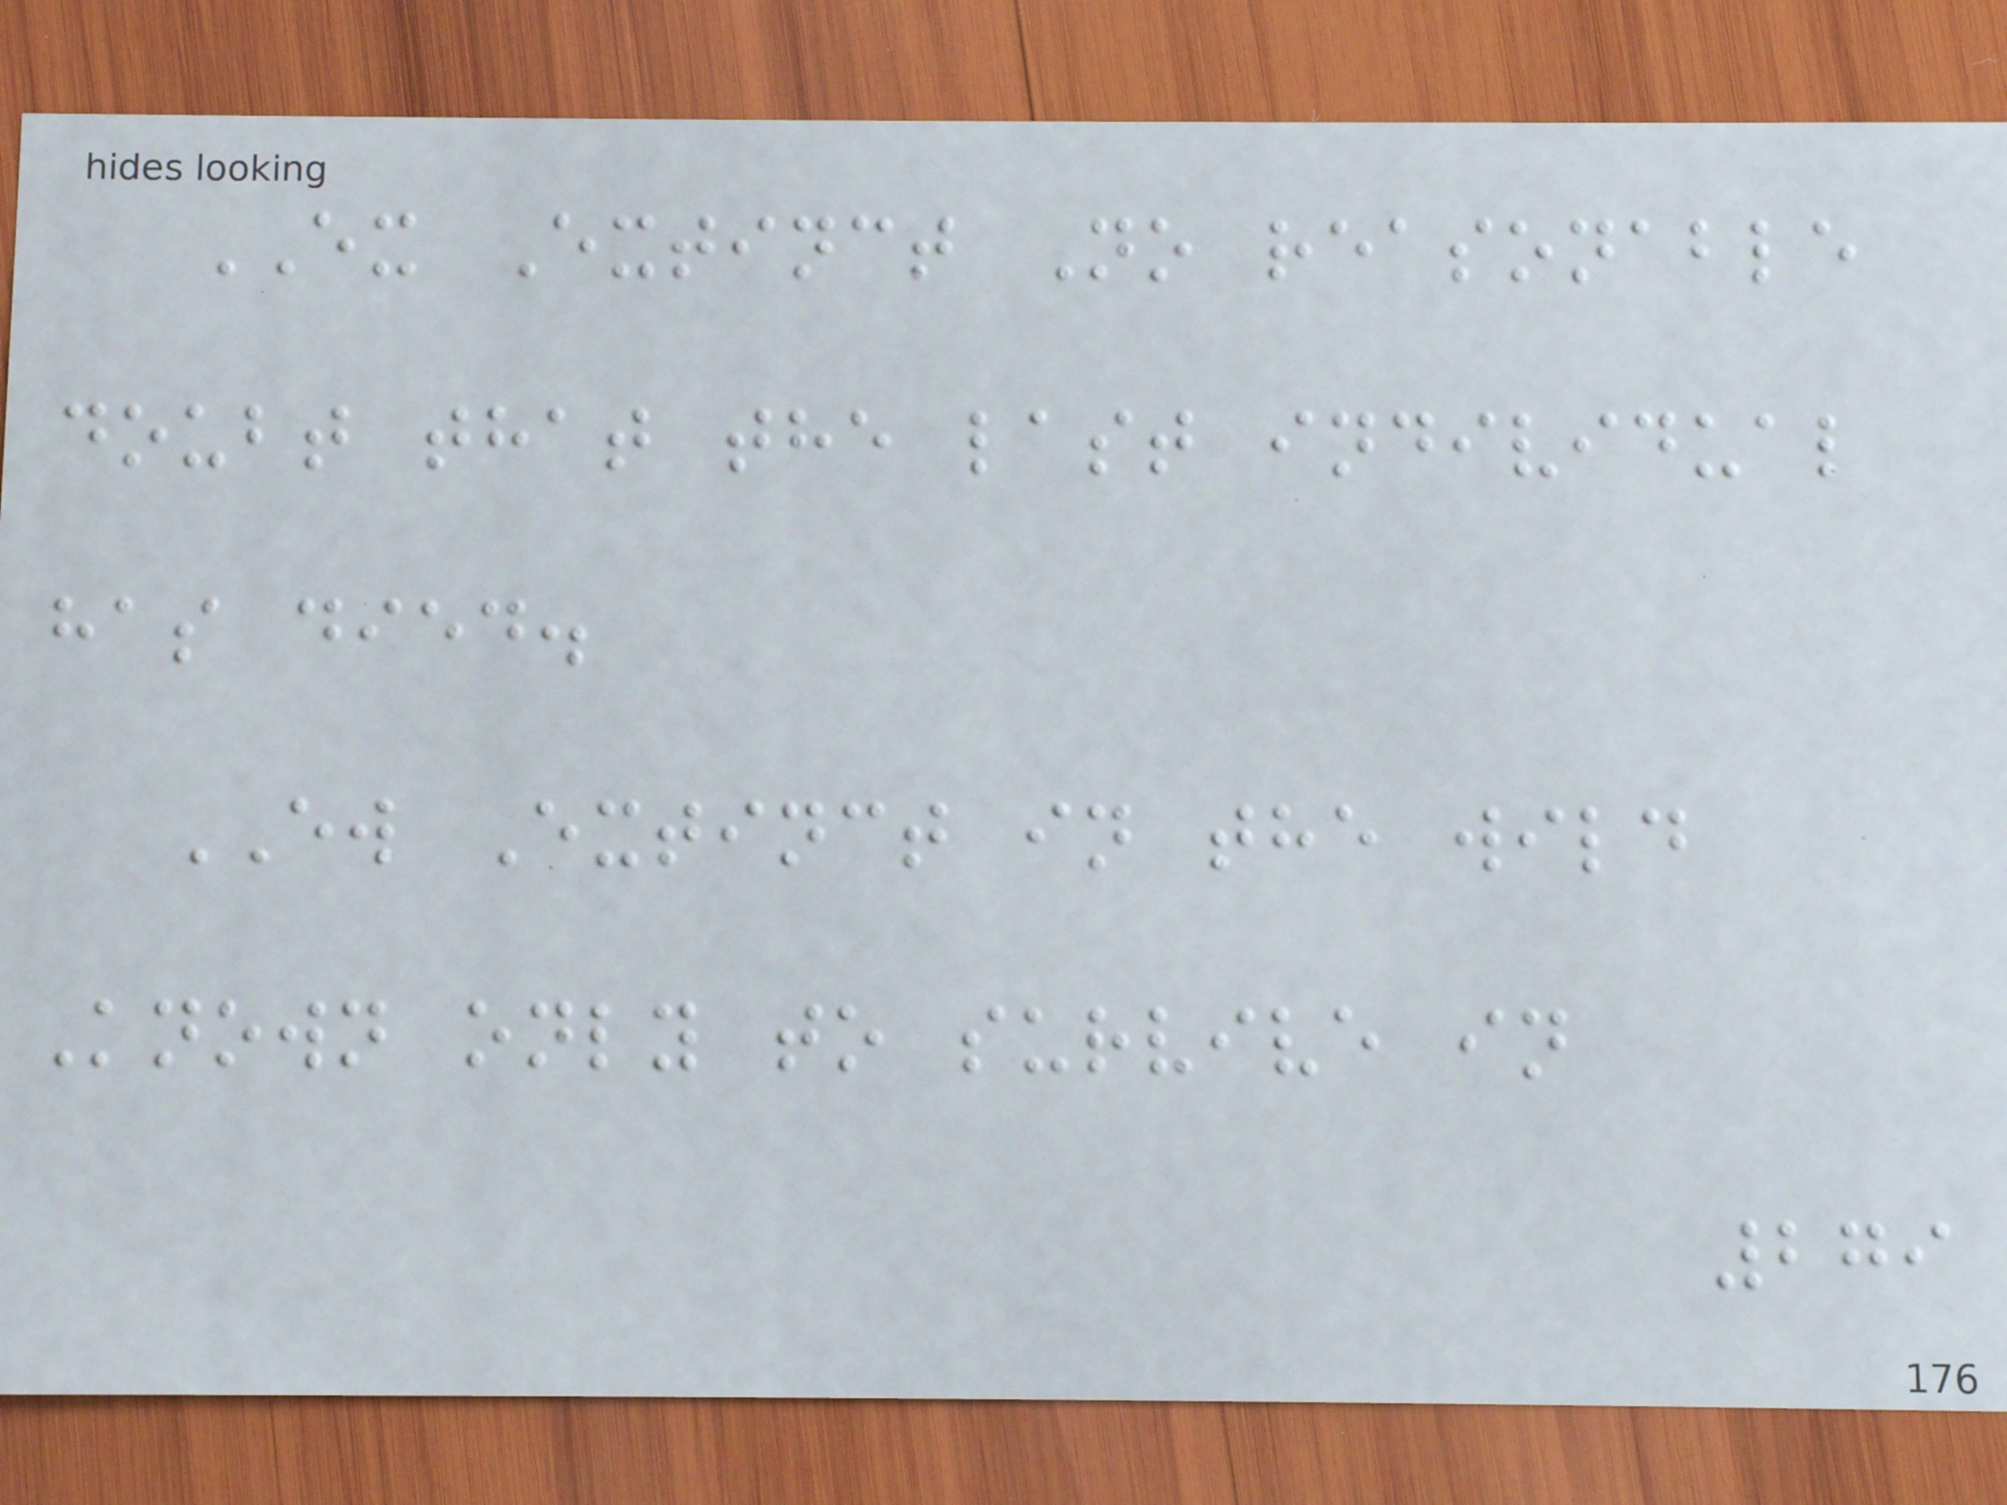EX Extinct No reasonable
doubt that the last individual
has died.
EW Extinct in the wild
Known only to survive in
279
